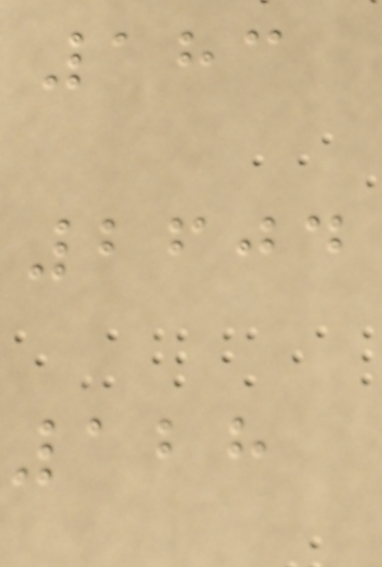183
2604
128
